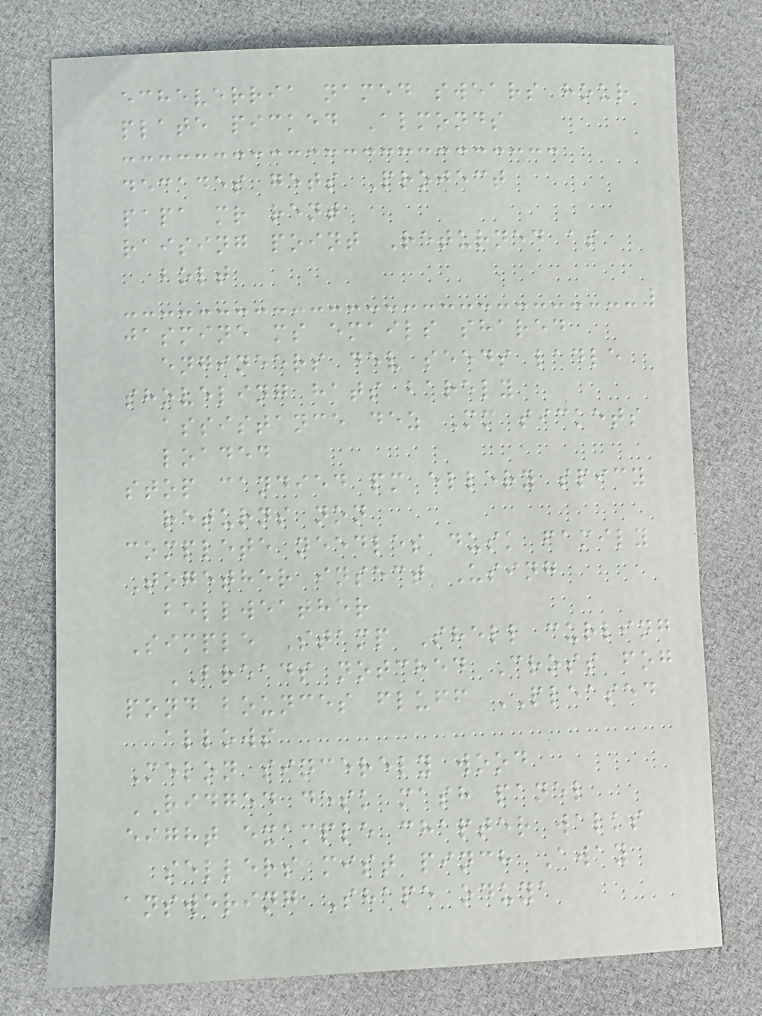echeverria named swears hour
plate picked Almonds
decades gets Project
papa mr rent
raising point Returned as
bolt
jasmine ms emails shared
engineers dev seeds ladle
shoveling hats barely
assistance dez Mm tickets
loaded
stop candied pm ellery spicy
returns non
complete needles dusk family
Together insect Using
bellweather
Simple Stamp Shell curling
BREADS notched Cross fog
pond bounces fluff PLEASED
allows
Melon sincerely wood
RIDGED desk mash panel
eight example chapter walks
sellers mist pinch Away
answering Shape oduya
